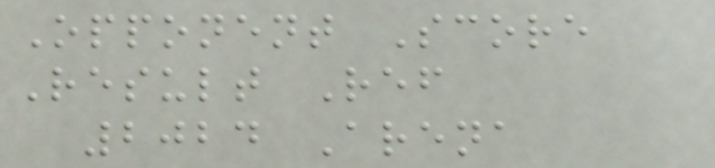Opponent Score
Result Ref
2024 Arena
